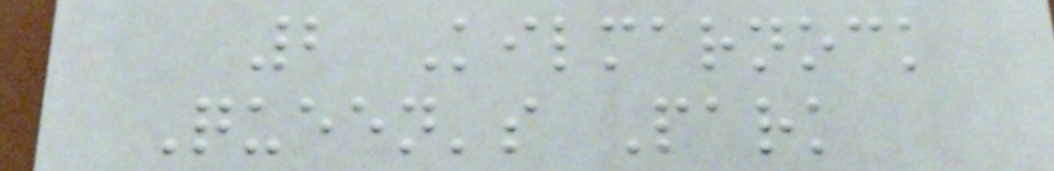2 Kilmarnock
Queen's Park
